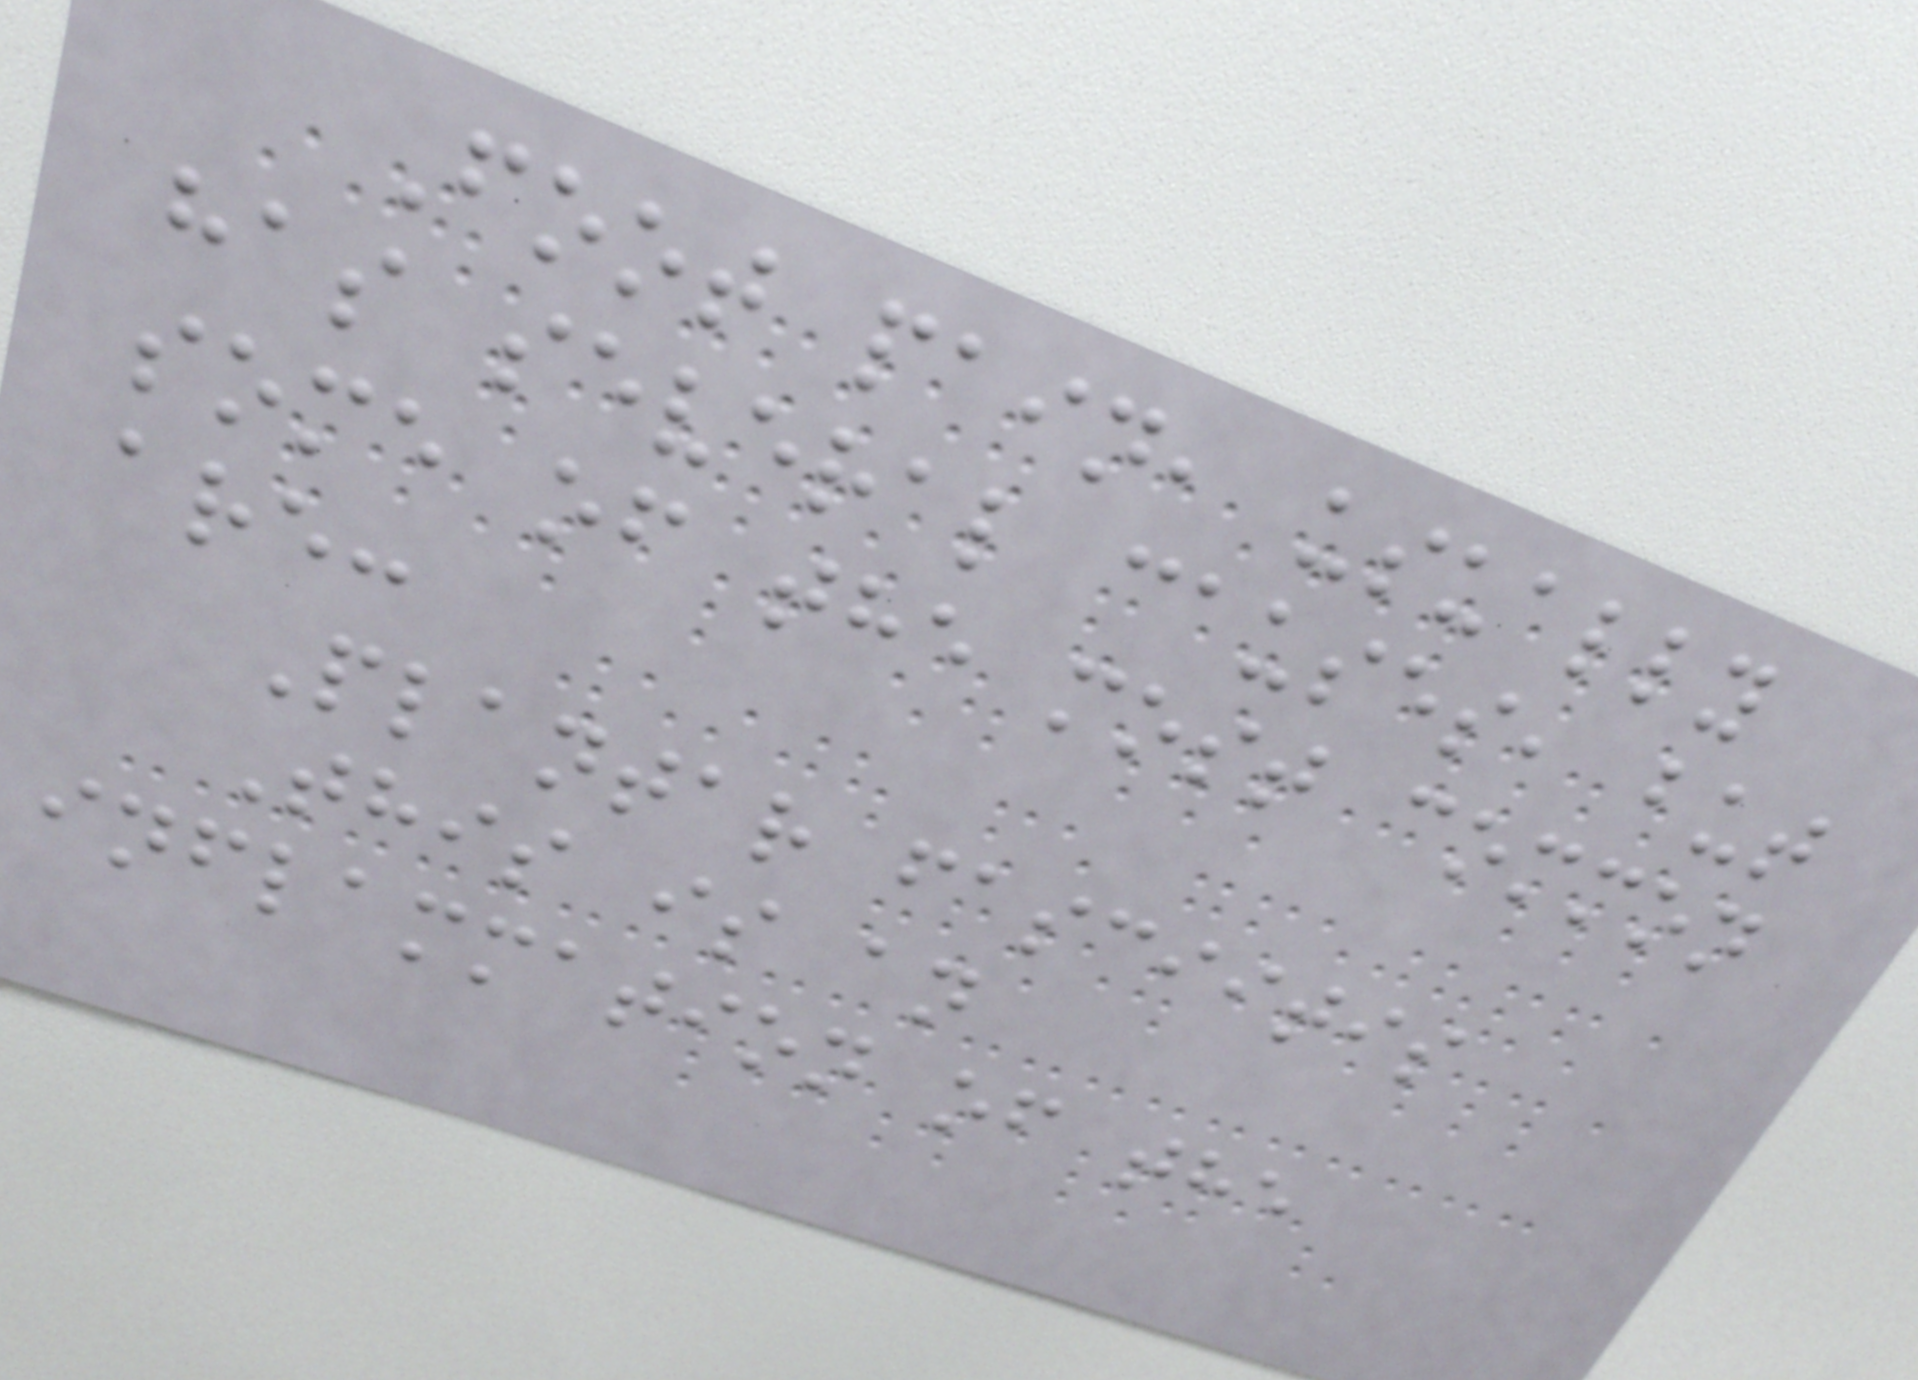Foot pain, usually
has several causes, but
some of the most common
are:
Plantar fasciitis
This is an
inflammation of the
